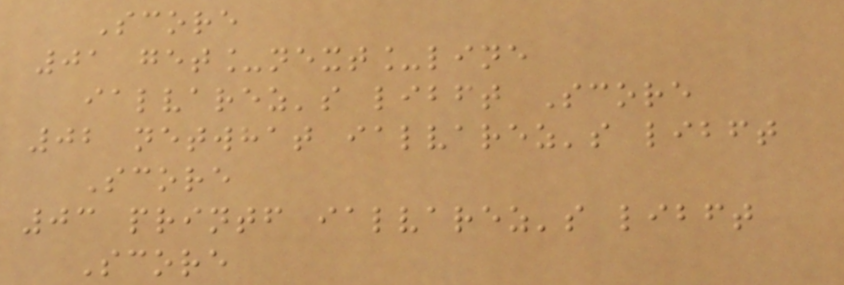Score
01 get_next_line
ialvarez's libft Score
02 netwhat ialvarez's libft
Score
03 printf ialvarez's libft
Score
